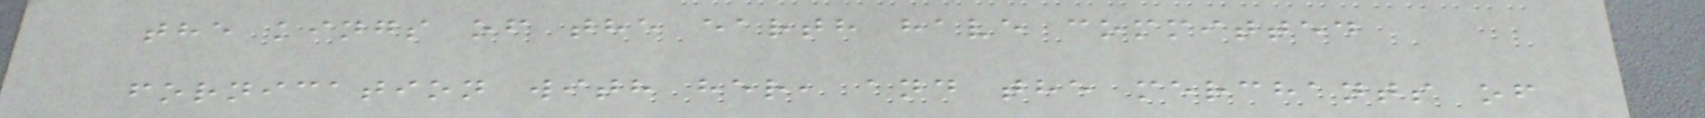the kings of the earth have committed
fornication with her, and the merchants of
